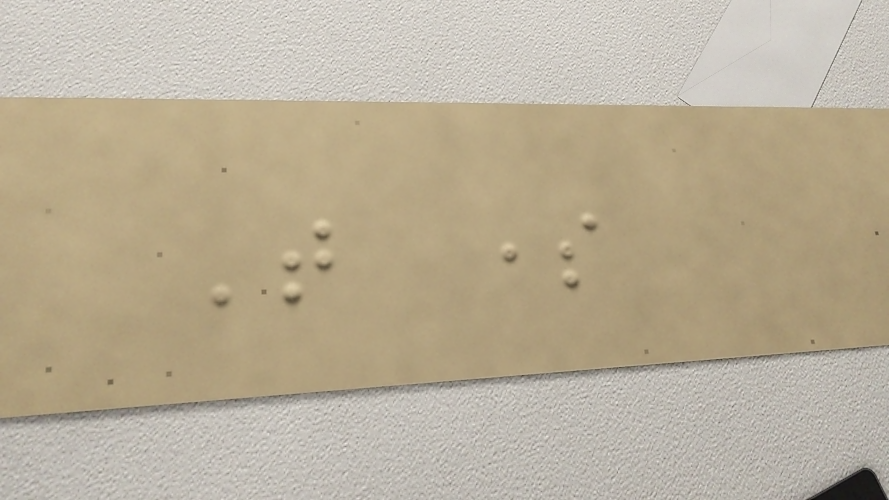That some
